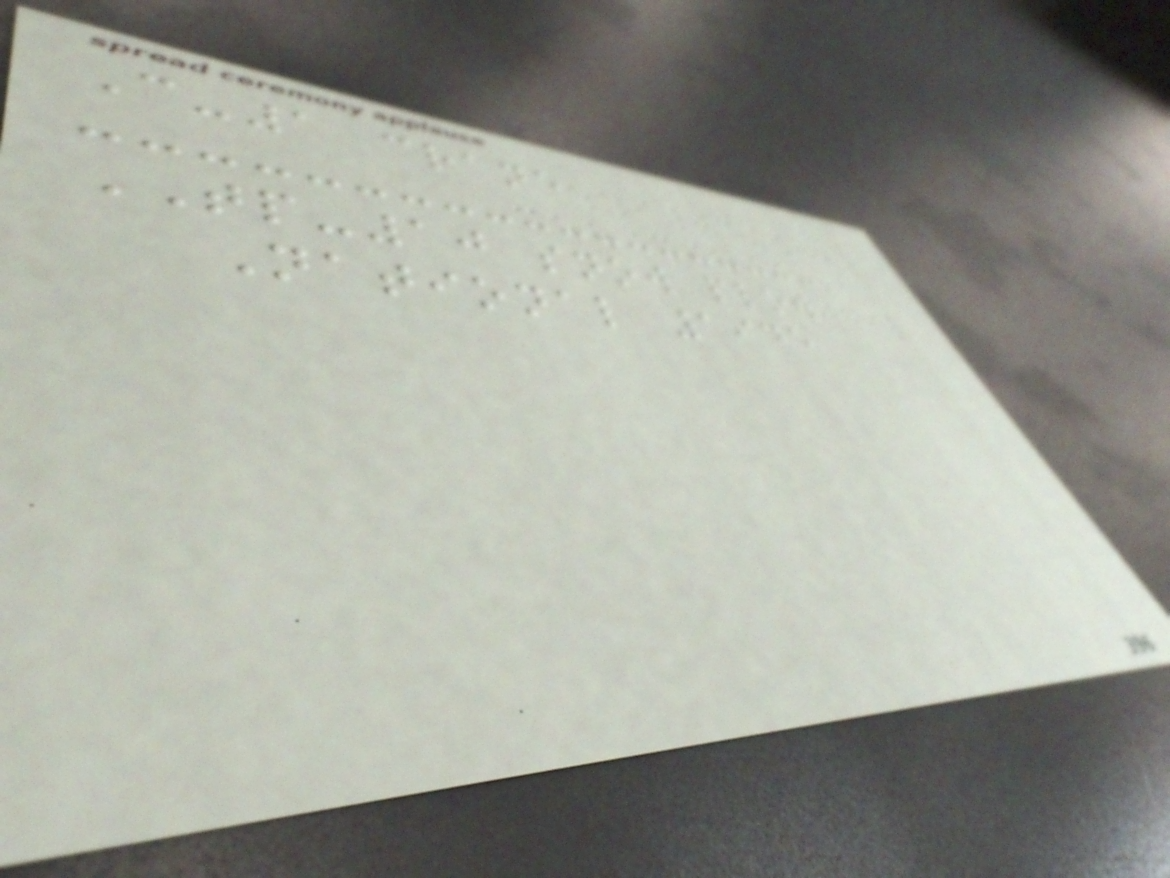C-1 crane
TP-10 snow plow
National 1945
